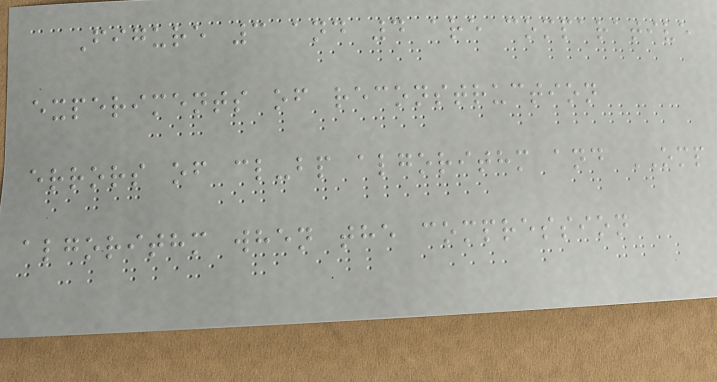Figure 3 and 4 are comparative
experiments of reconstruction
errors of cl-bp algorithm and OMP
algorithm when the compression
